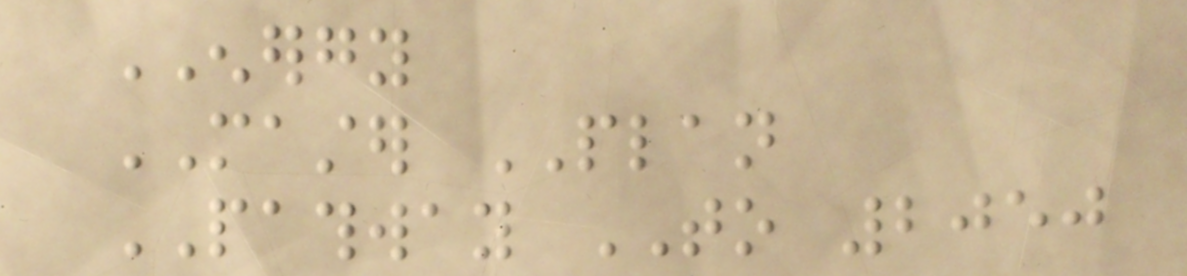ENERGY
MASTER PLAN
PATHWAY TO 2050
